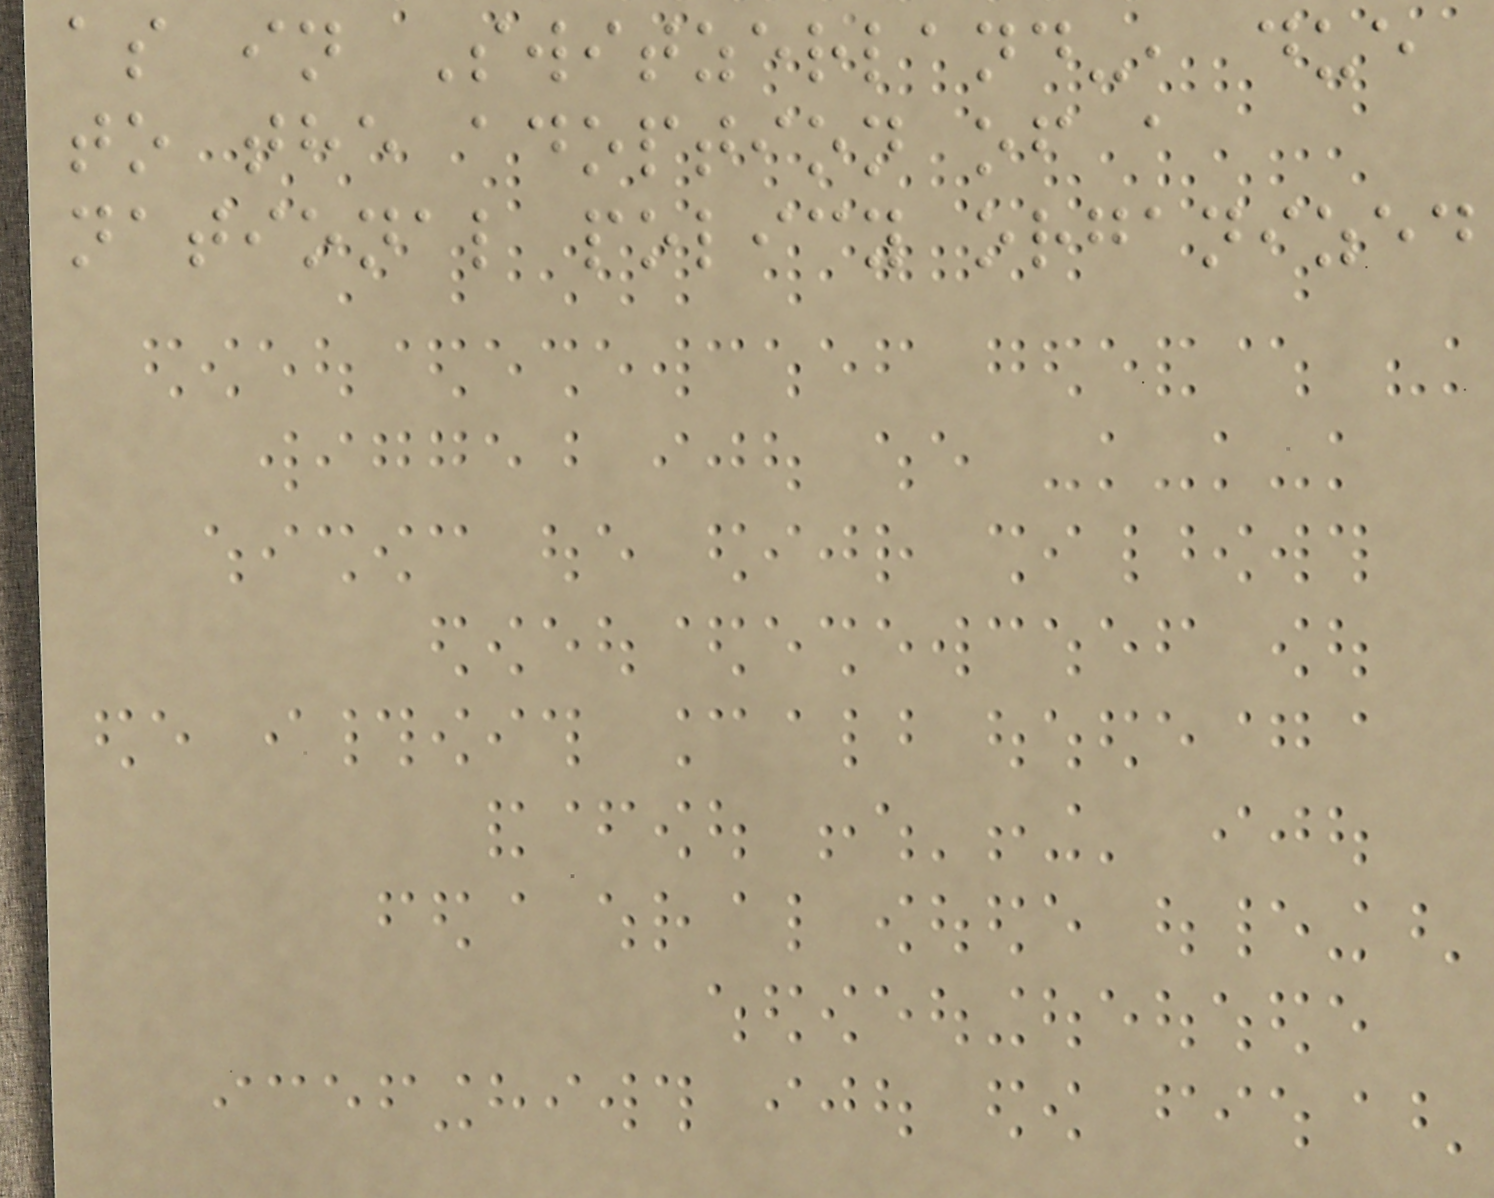as in Switzerland-, due
to the adoption of a
national policy organized
